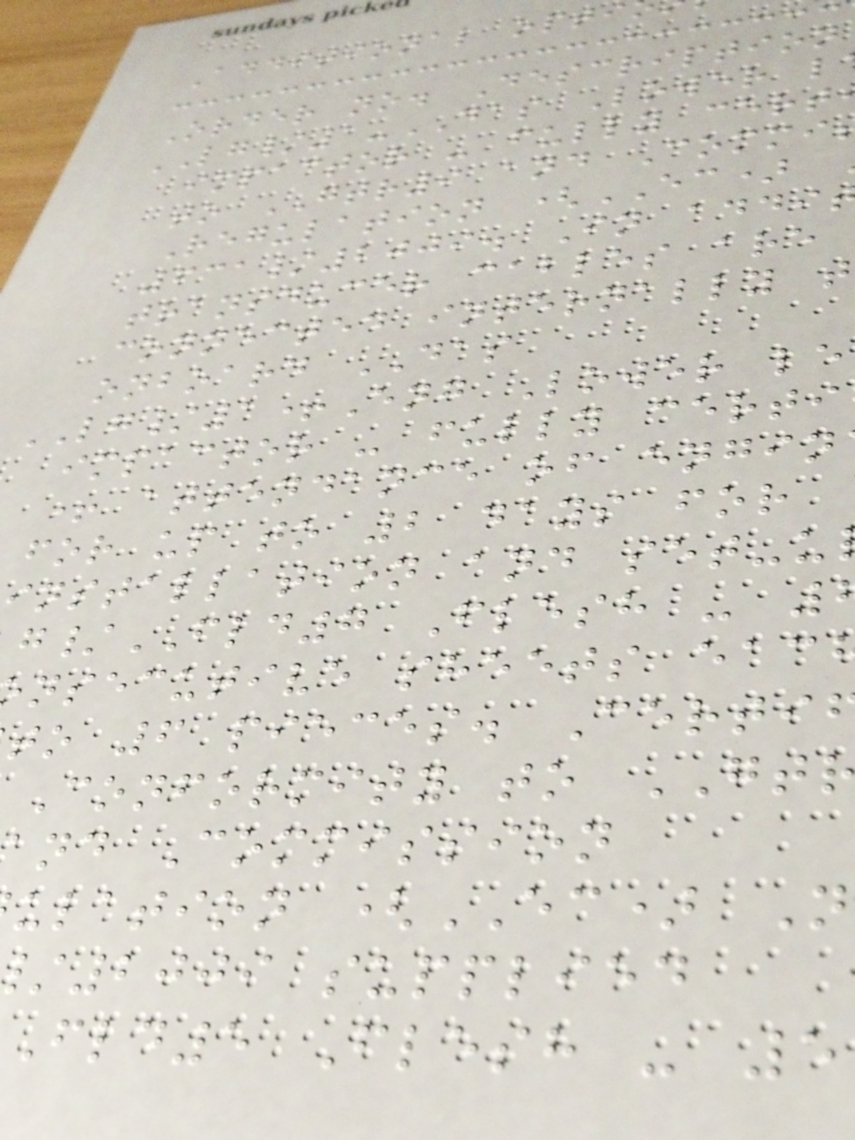Additional opti
Order no. Description
LG/1-DAS Lower l
impactor - fully cert
to GTR9 and Commi
Regulation (EC)
631/2009. In addi
transducer cables are
connected internally t
onboard DAS
LG/1+Eng Lower le
impactor - fully certi
+ attendance of engin
for up to 2 days for
installation and set-u
/FLD7 Flesh -
nsecutive sheets eac
to 6 pieces. Certi
Conformity to GT
nd Commission
ulation (EC) N
2009 supplied
fld5 Flesh - 5
